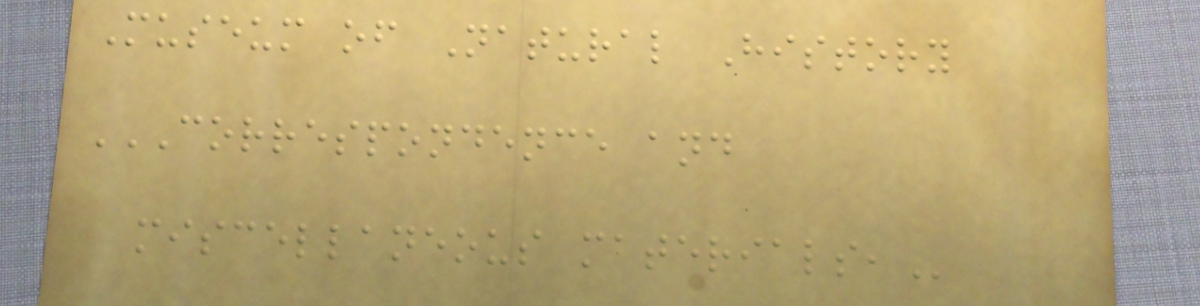Museum of Natural History
CORRESPONDENCE AND
MISCELLANEOUS MATERIALS,
